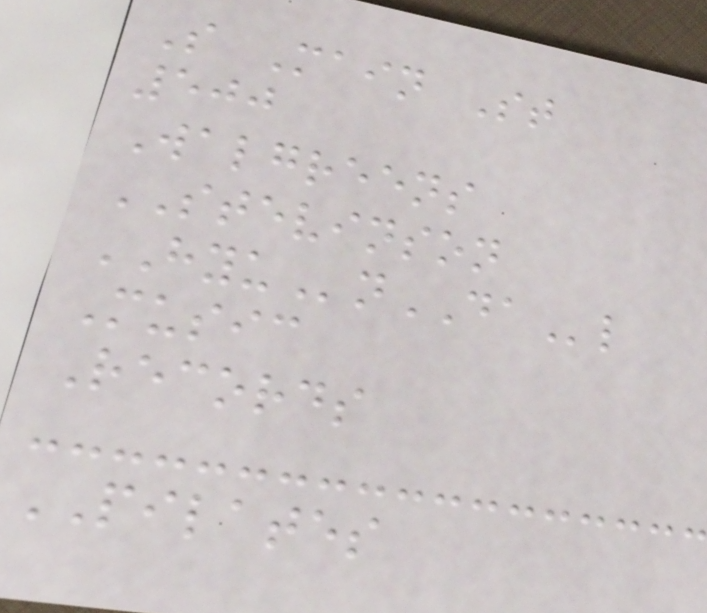S Main St
500
Walgreens
STEVINSON
HYUnDAl
Music
Records
PILATES
